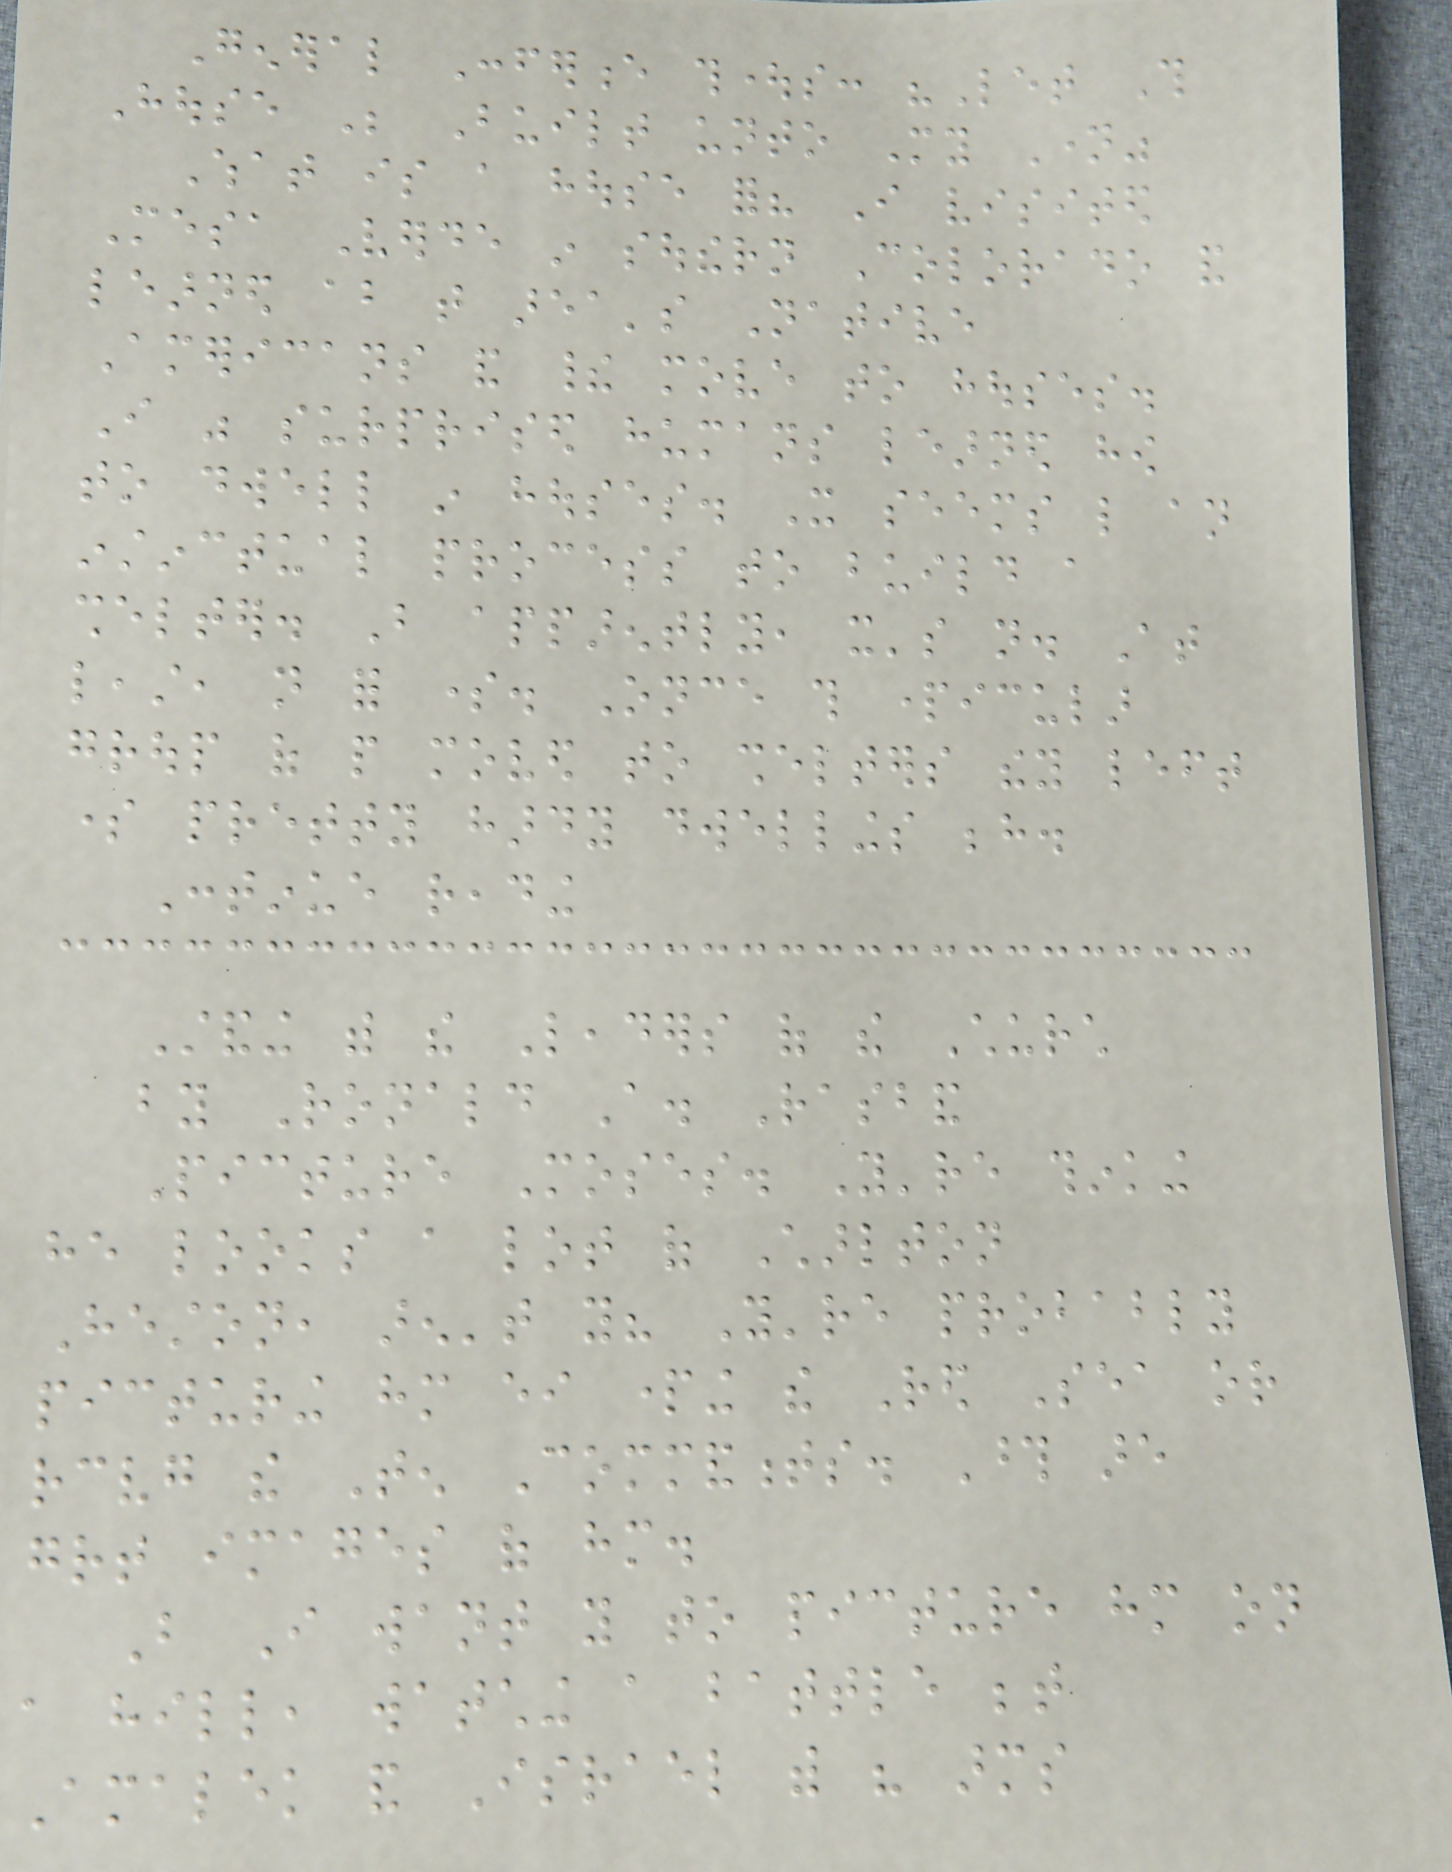General Conference thoughts: "Let This
House Be Built unto My Name"
What is a house for? I visited
Mesa Verde in southern Colorado and
learned about that area's Native
Americans and their move to houses.
I was surprised humans learned how
to dwell in houses. It seems like an
instinctual process to build a
shelter. But apparently, it's not. At
least, not for some. Once this particular
group of people moved to shelters they left
some pretty hardy dwellings behind.
Continue reading
Standing with the Leaders of the Church
by Ronald A. Rasband
Picture Moses. You're thinking
he looks a lot of Charlton
Heston, aren't you? You're probably
picturing him either parting the Red Sea or
receiving the Ten Commandments. Those are
great images of him.
But I want you to picture him on
a hill, watching a battle between
Amalek and Israel with his arms
